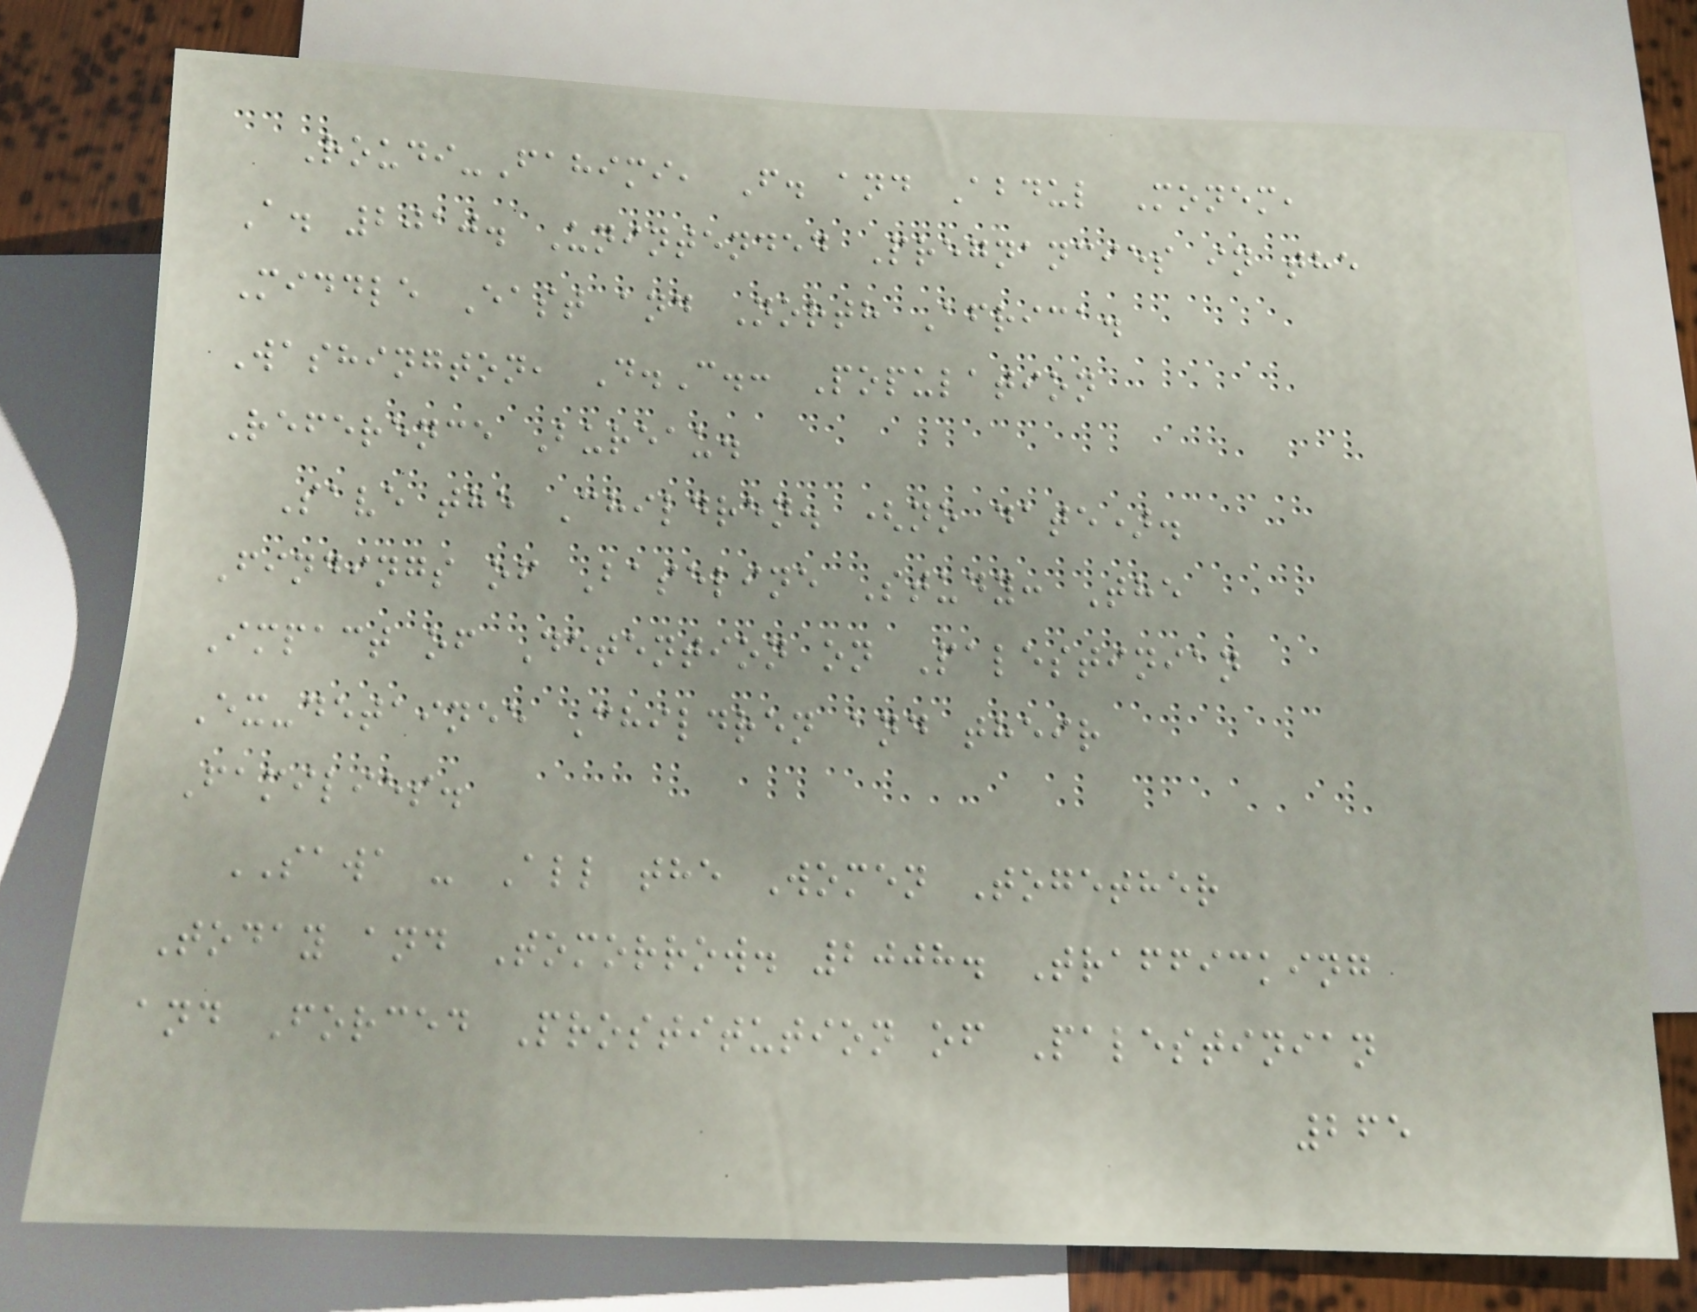Roudi-Fahimi, F. and Abdul Monem,
A. 2010. Unintended Pregnancies in the
Middle East and North Africa.
Washington, D.C.: Population
Reference Bureau.
Save the Children. (no date).
Findings of Baseline Study: The
Impact of Detention on Palestinian
Ex-detainee Children and their
Families.
SAWA - All the Women Together
Today and Tomorrow. 2008. Trafficking
and Forced Prostitution of Palestinian
265
